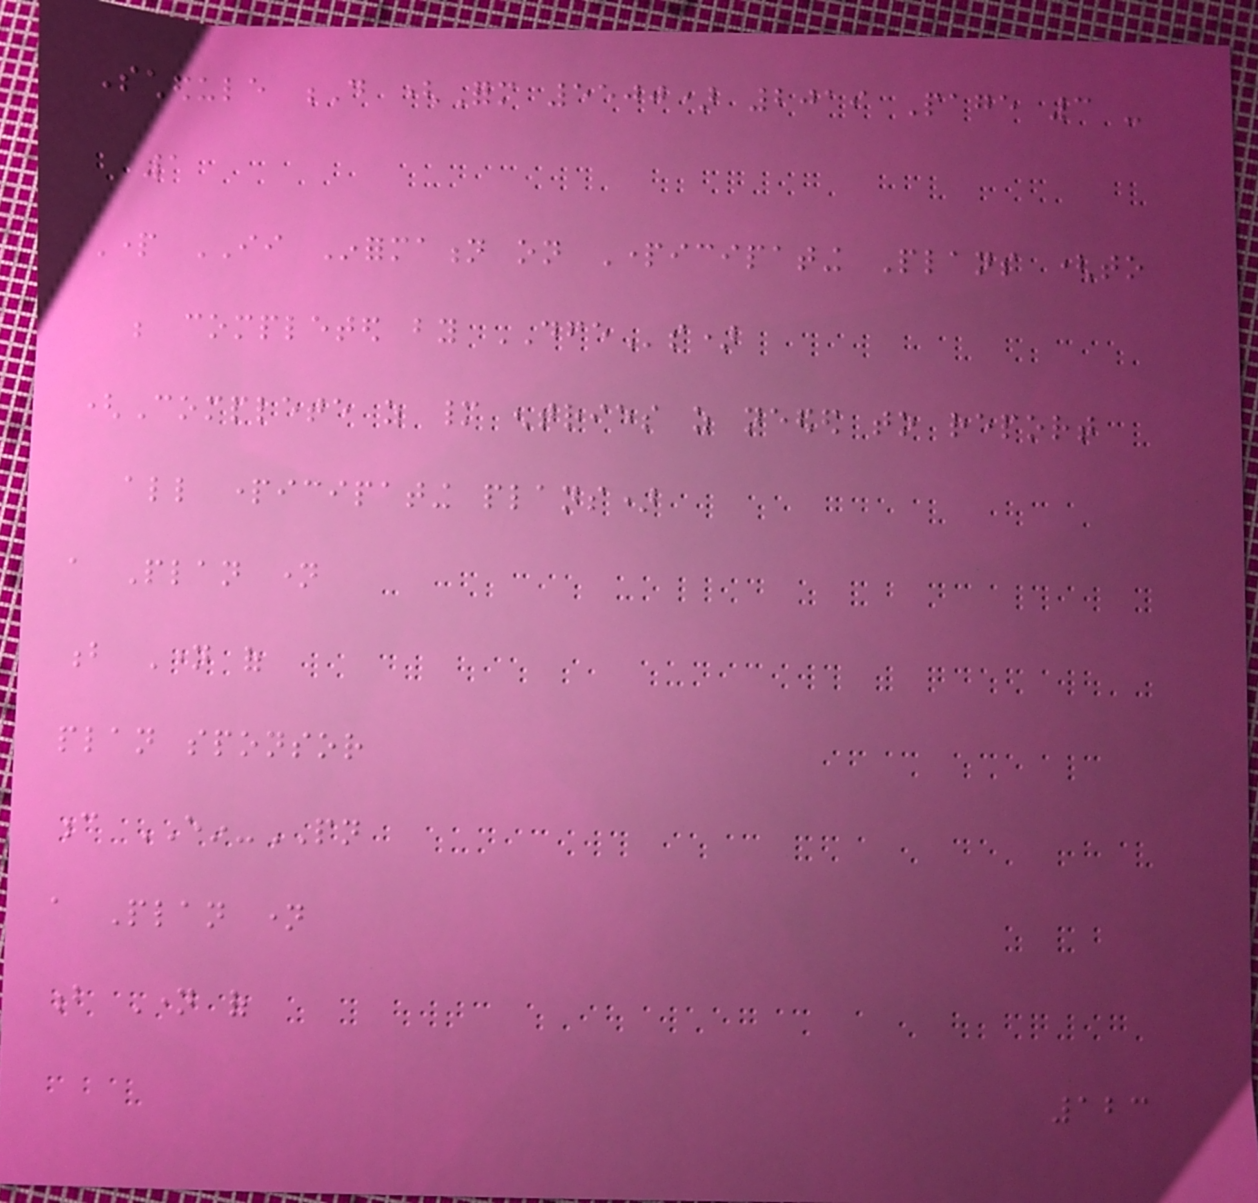Schedule D (Form 5500) 2019 Page 3 -
1
Part II Information on Participating Plans (to
be completed by DFEs)
(Complete as many entries as needed to report
all participating plans)
a Plan name
b Name of
plan sponsor
c EIN-PN
a Plan name
b Name of
123
